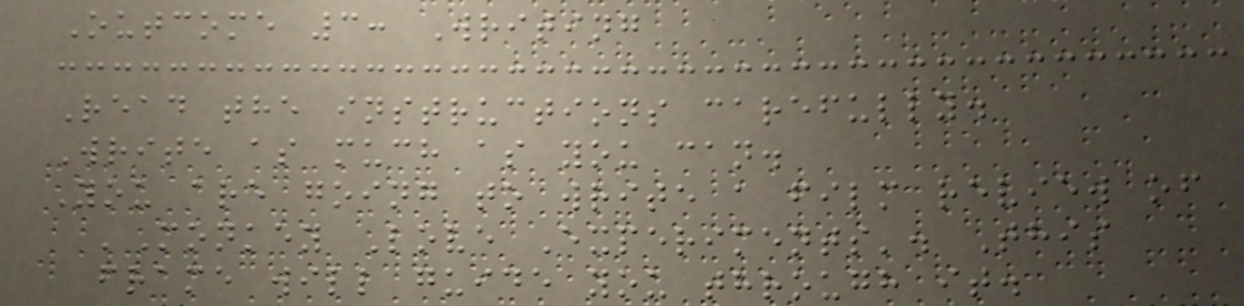Outcome 3: Writing
Read the instructions carefully.
Write as much as you can.
You are going to write a film review of
'Monkey Love Experiments'. This
frame will guide you through it.
